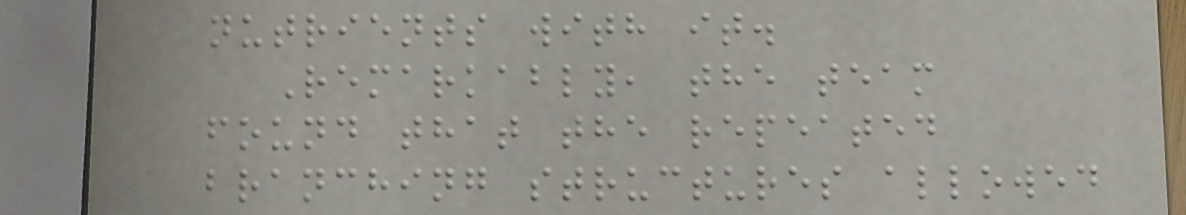nutrients with it.
Remarkably, the team
found that the repeated
branching structures allowed
